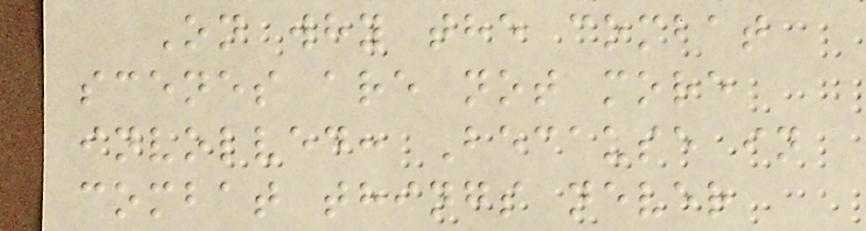On why the combat
scenes are not more
involved: Because in
combat things never
